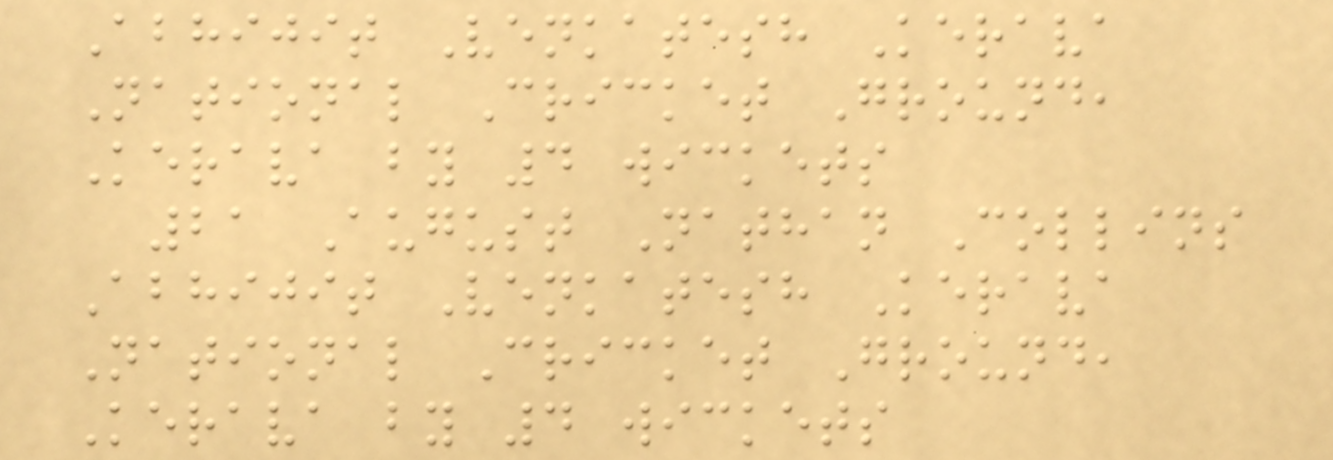Abhijit Venkatesh Kerava
National Cricket Ground,
Kerava by 4 wickets
21 August Nathan Collins
Abhijit Venkatesh Kerava
National Cricket Ground,
Kerava by 4 wickets
